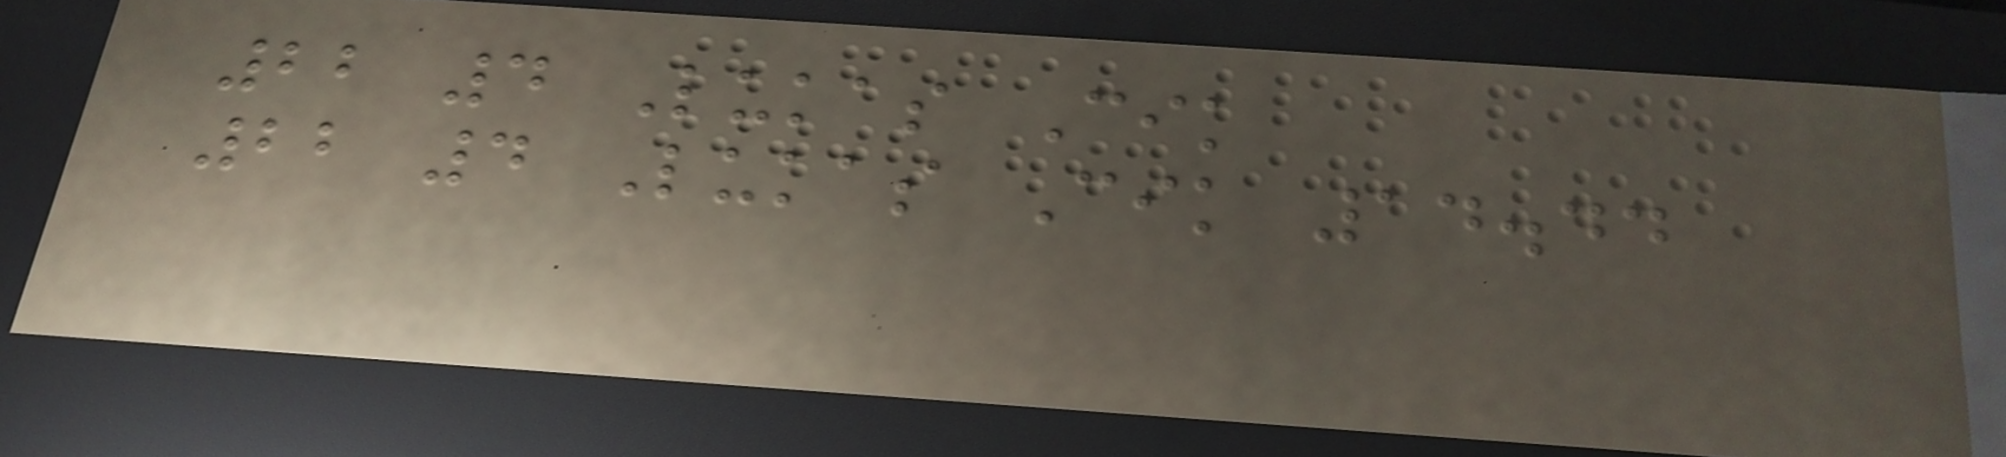22 4 Lukas Cik
22 4 Lukas Cik 14.44
